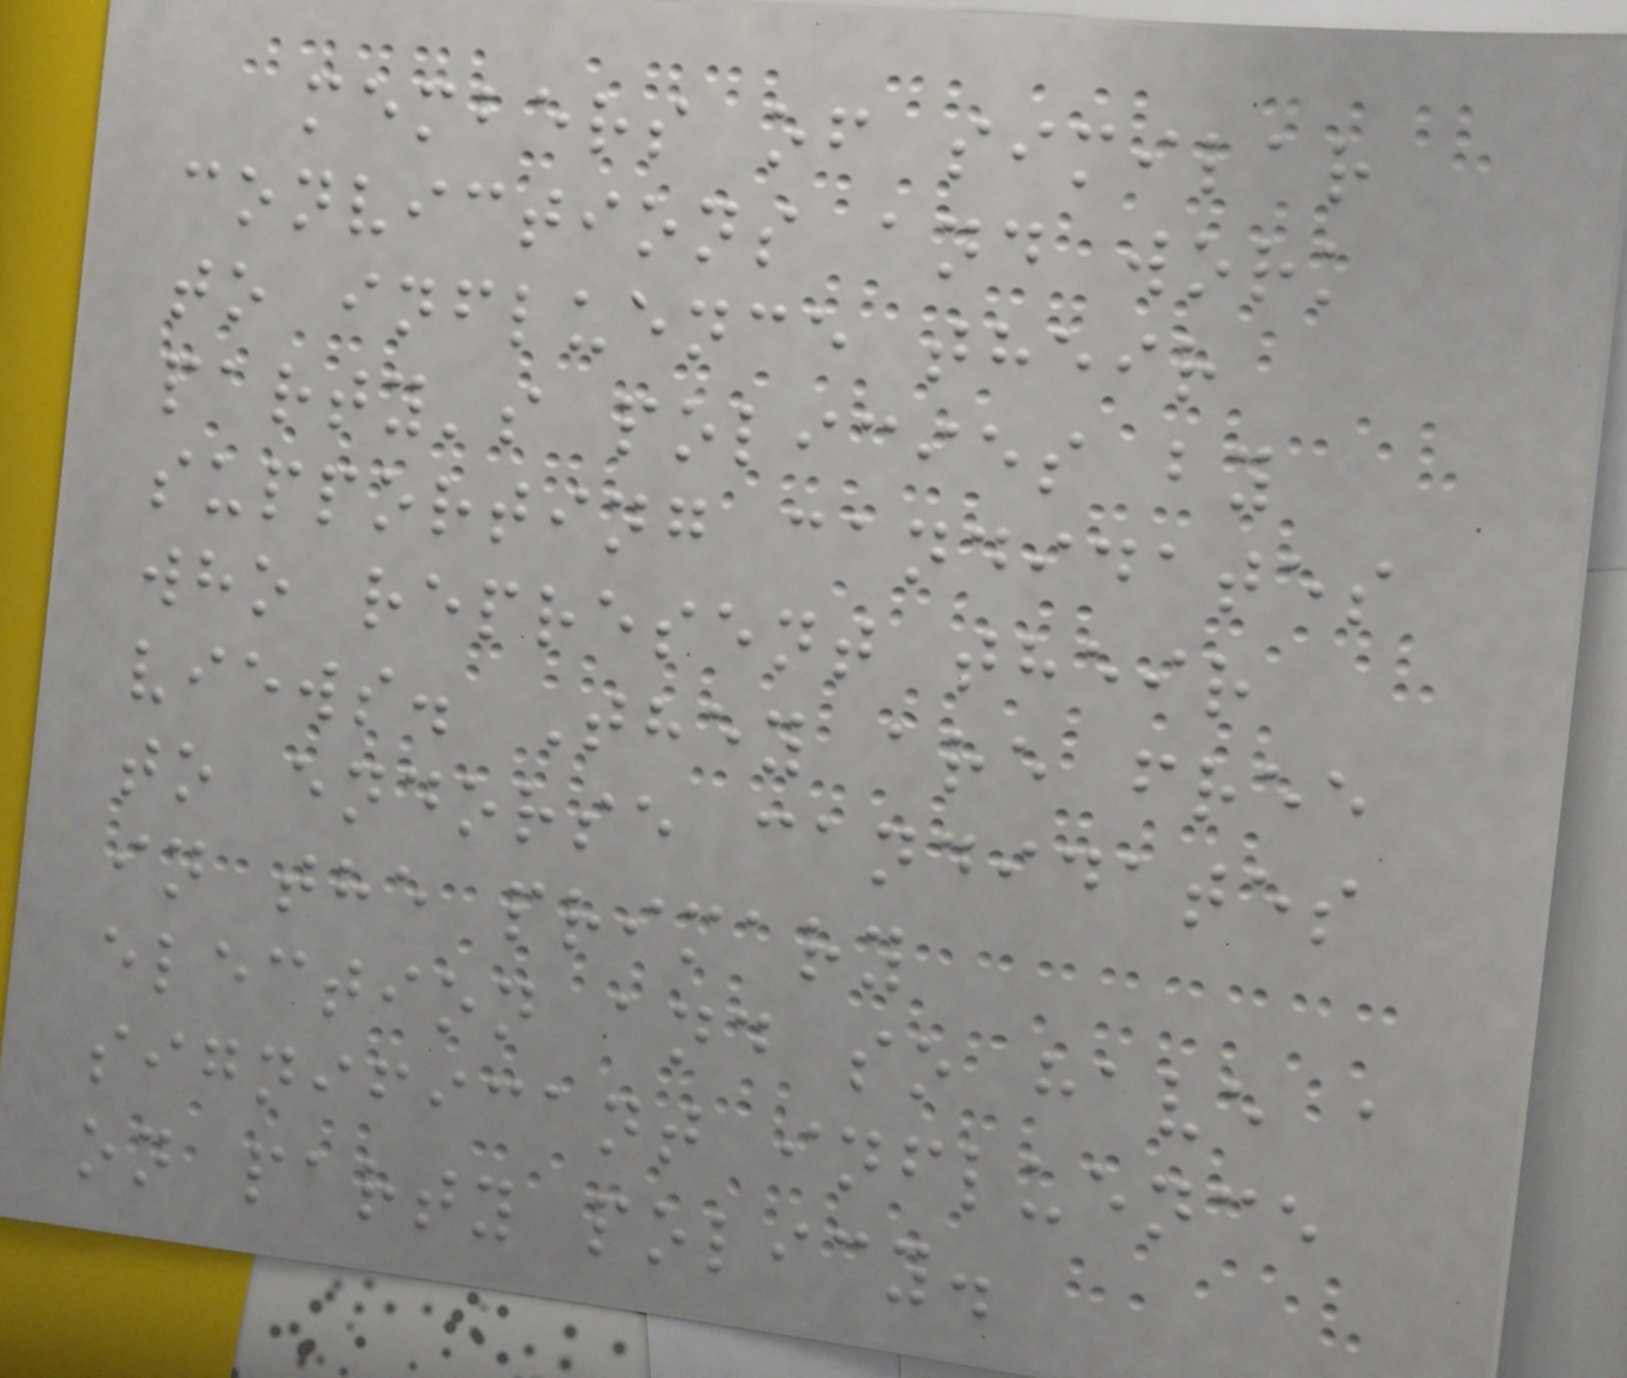members of similar
convictions and work
to influence their
party's policies by
supporting candidates
who represent their
views. They are free
to endorse candidates
in the primary
election and so have a
significant influence
on party policy.
